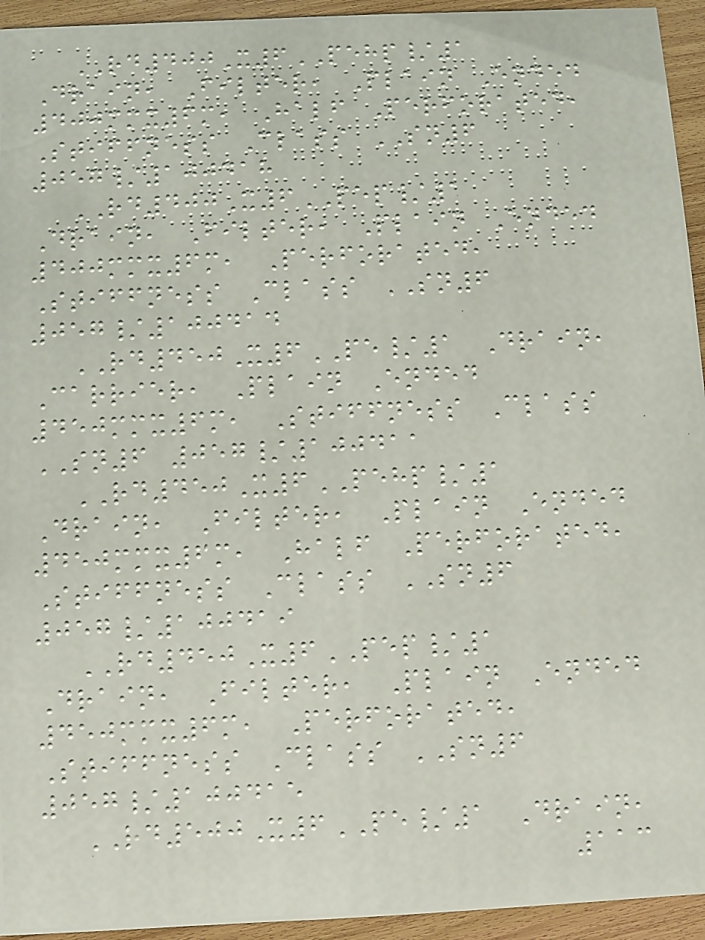RD400X6PEHP/1
Drain, Filter, Plain Ended
400mmx6m, Half Perforated,
Stiffness Class SN6
057/100418
RD400X6PEP/1
Drain, Filter, Plain Ended
400mmx6m, Perforated,
Stiffness Class SN6
057/100414
RD450X6PE/1 Drain,
Carrier, Plain Ended
450mmx6m, Stiffness Class
SN6 057/100411
RD450X6PEHP/1
Drain, Filter, Plain Ended
450mmx6m, Half Perforated,
Stiffness Class SN6
057/100419
RD450X6PEP/1
Drain, Filter, Plain Ended
450mmx6m, Perforated,
Stiffness Class SN6
057/100415
RD500X6PE/1 Drain,
113
